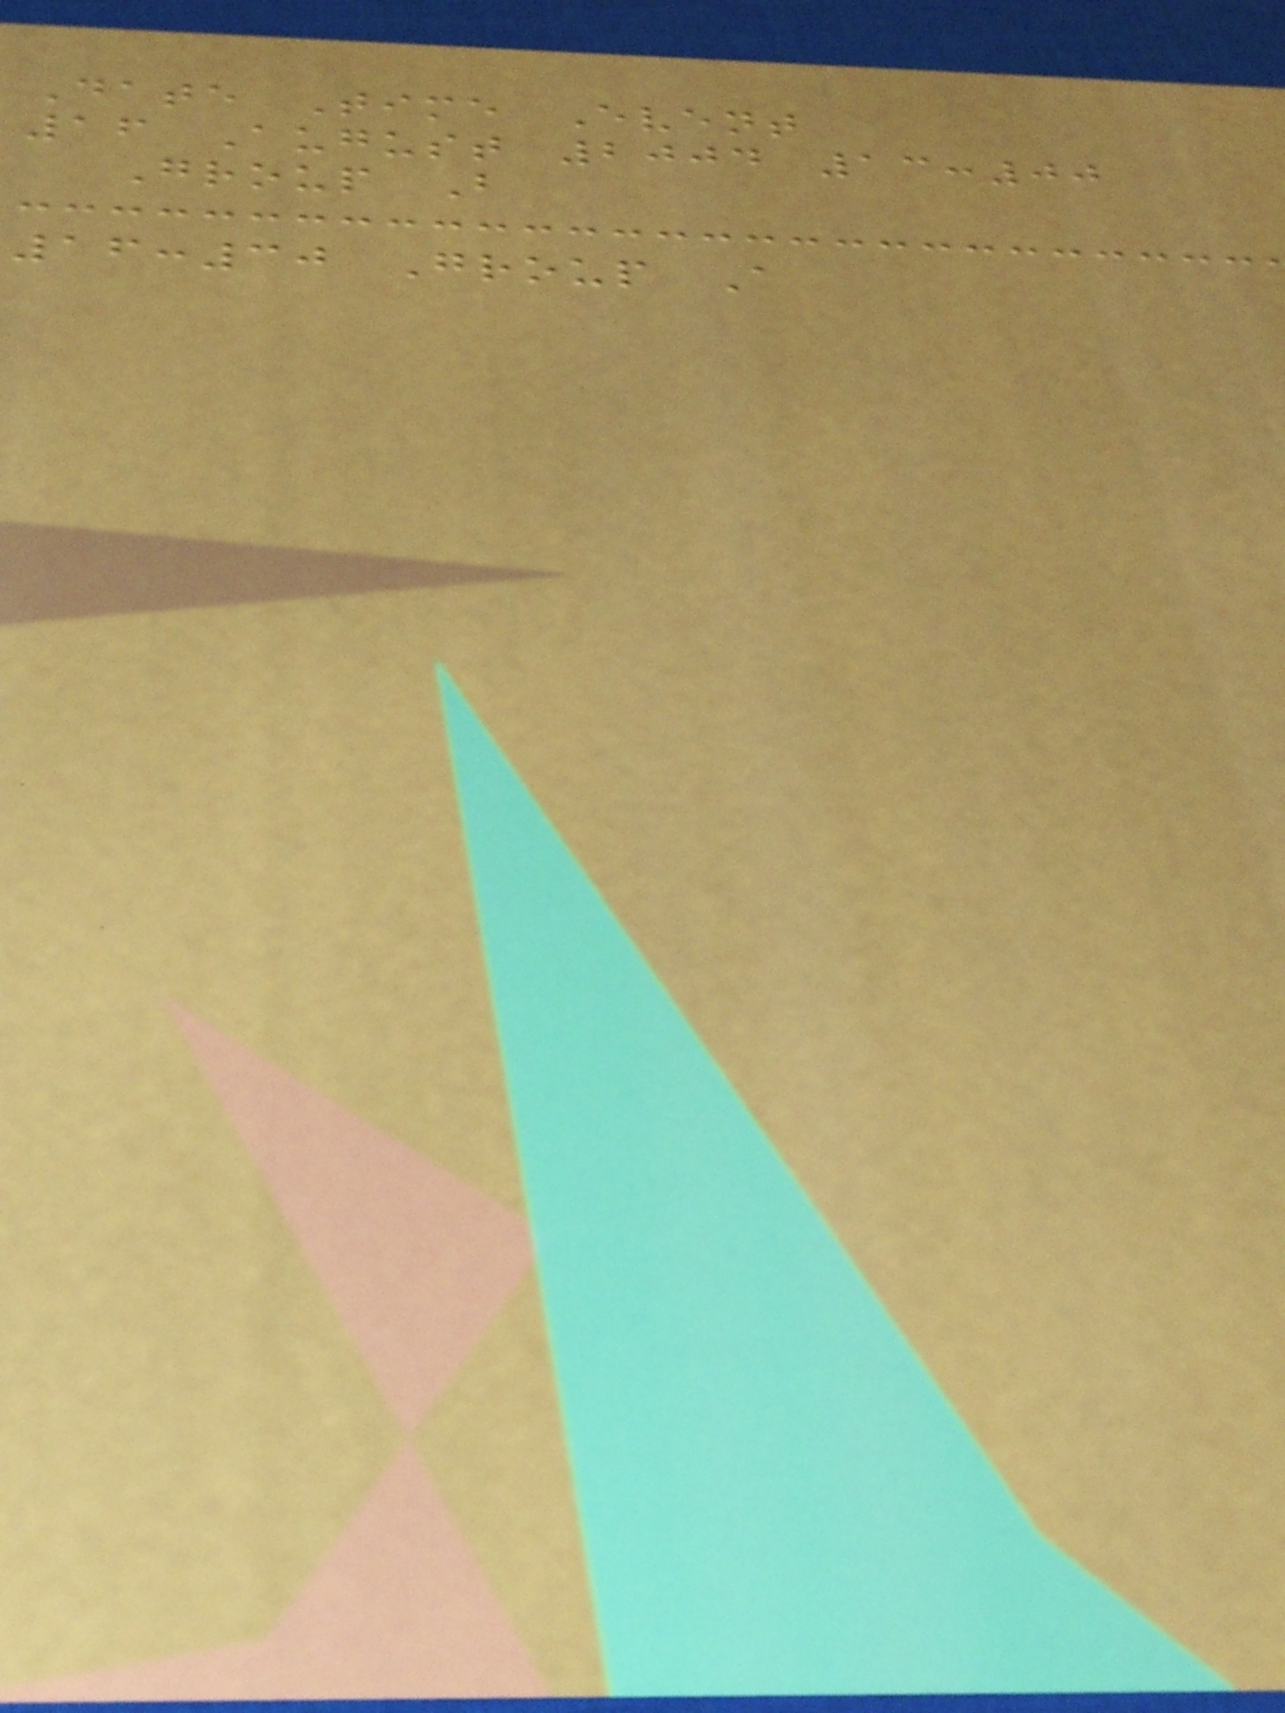Date Time Event
16 August 2004 13:00
Group B
16:30 Group A
